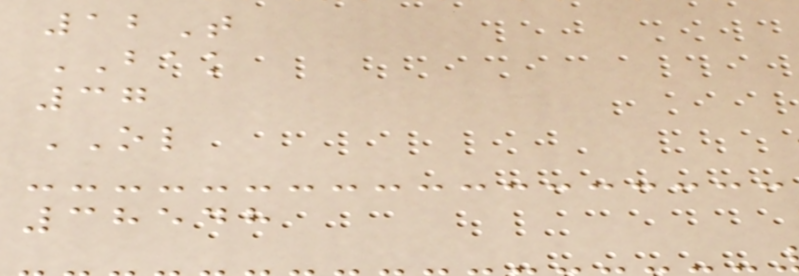12T
BAK
37
OL
38548
